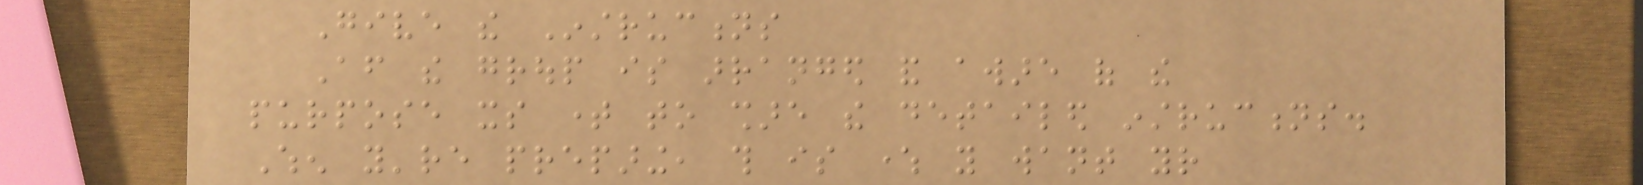Give the Instructions
After the group is arranged and aware of the
purpose its time to share the detailed instructions.
When you're preparing, this is where you want your
